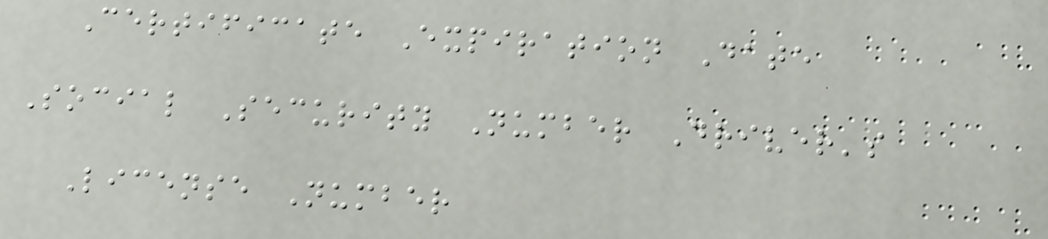Certificate Expiration Date
Social Security Number Driver's
License Number
